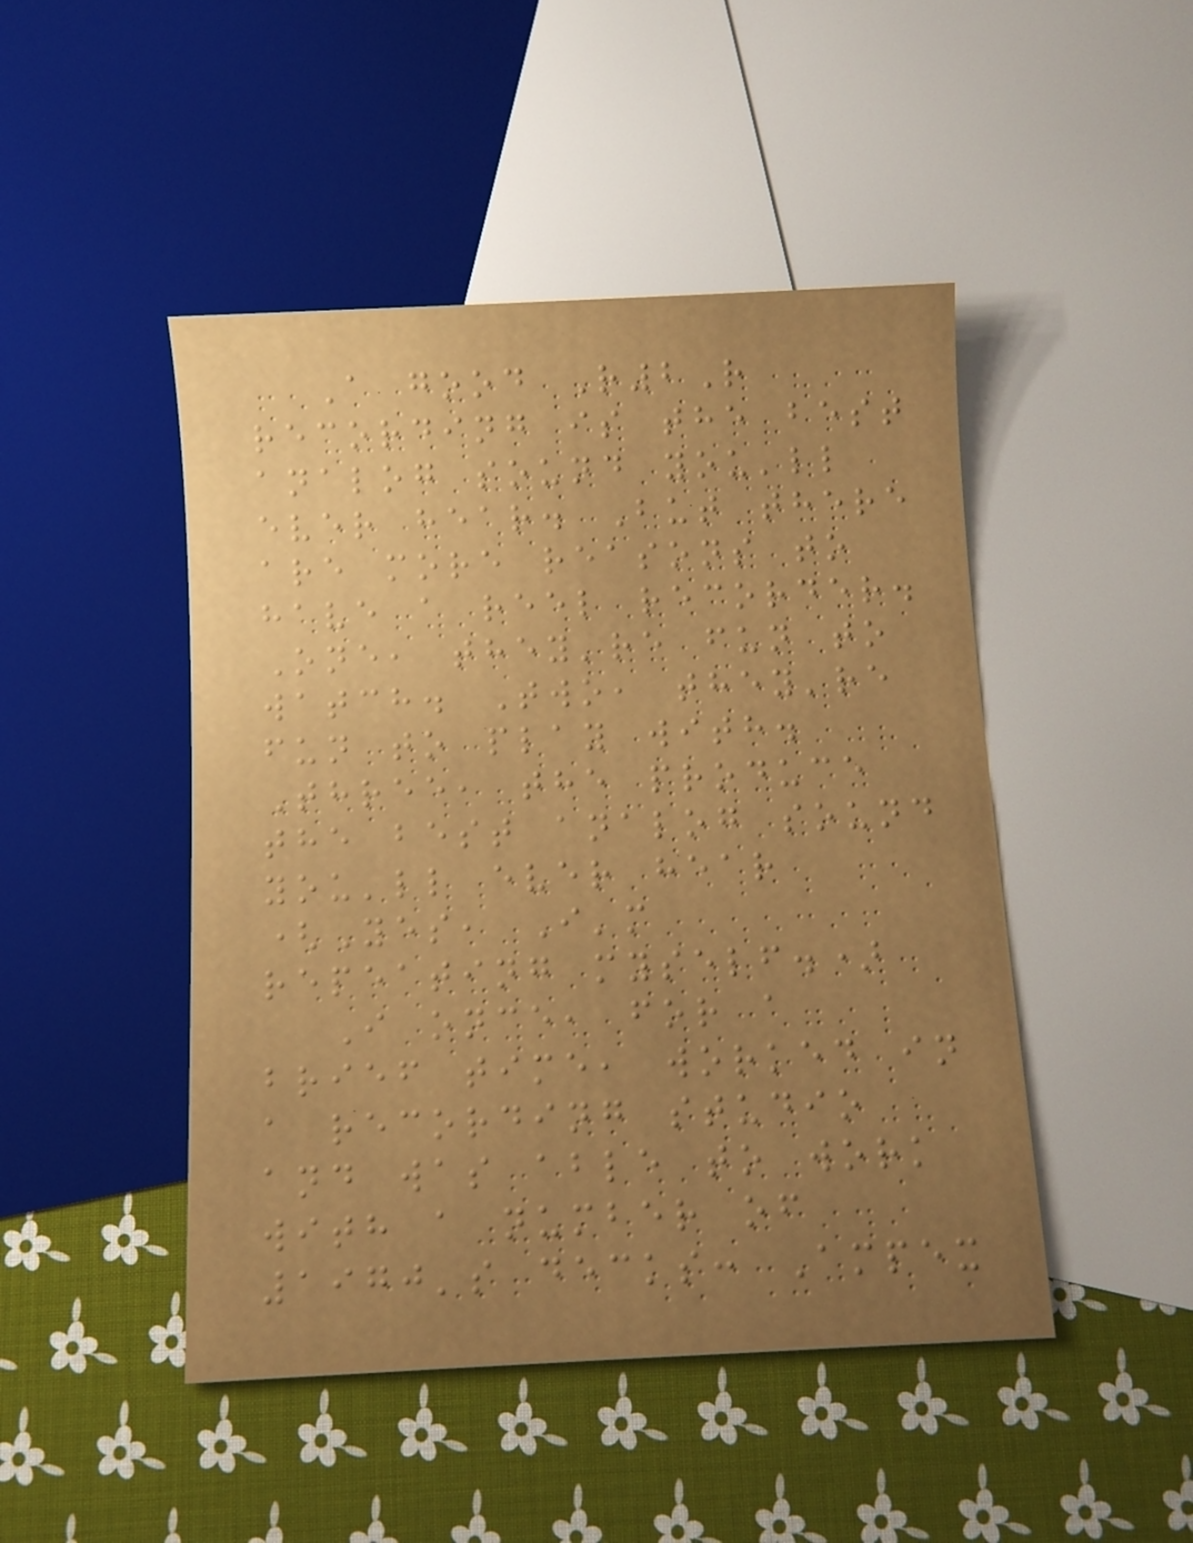A good R2R
recording is the best
analog sound you'll
ever hear. But there
are more reasons to
have a reel recorder.
One, they're fun to
watch. Two, they're
fun to play with.
Three, the produce
the best analog sound
you'll ever hear
(Yes, I'm
repeating myself.)
I once, for a
brief time, worked in
a recording studio
and was able to work
with a number of
1970's decks: Ampex
